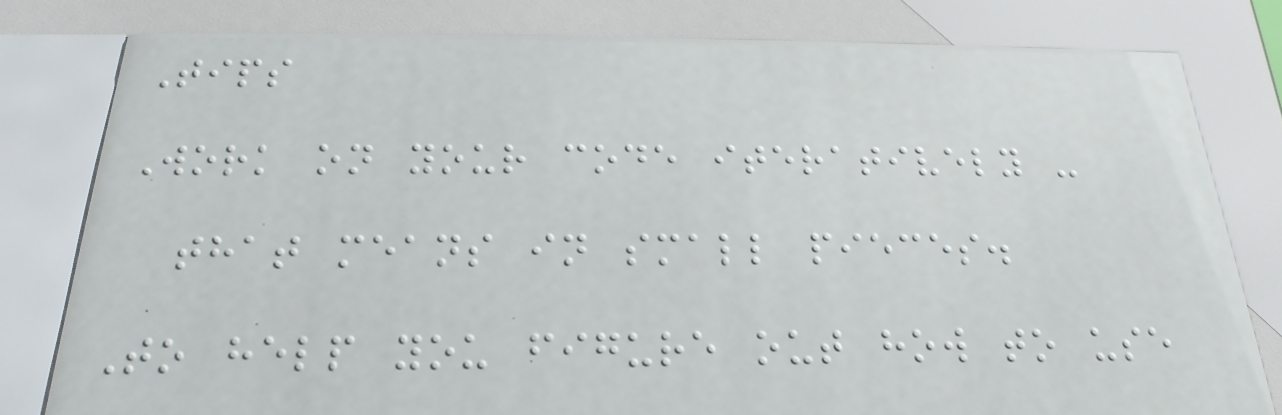Tips
Work on your code iteratively -
that means in small pieces.
To help you figure out how to use
